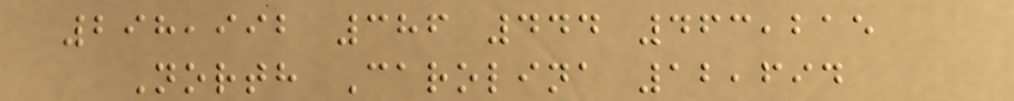298,992 386 444 463,215
North Carolina 12,694
